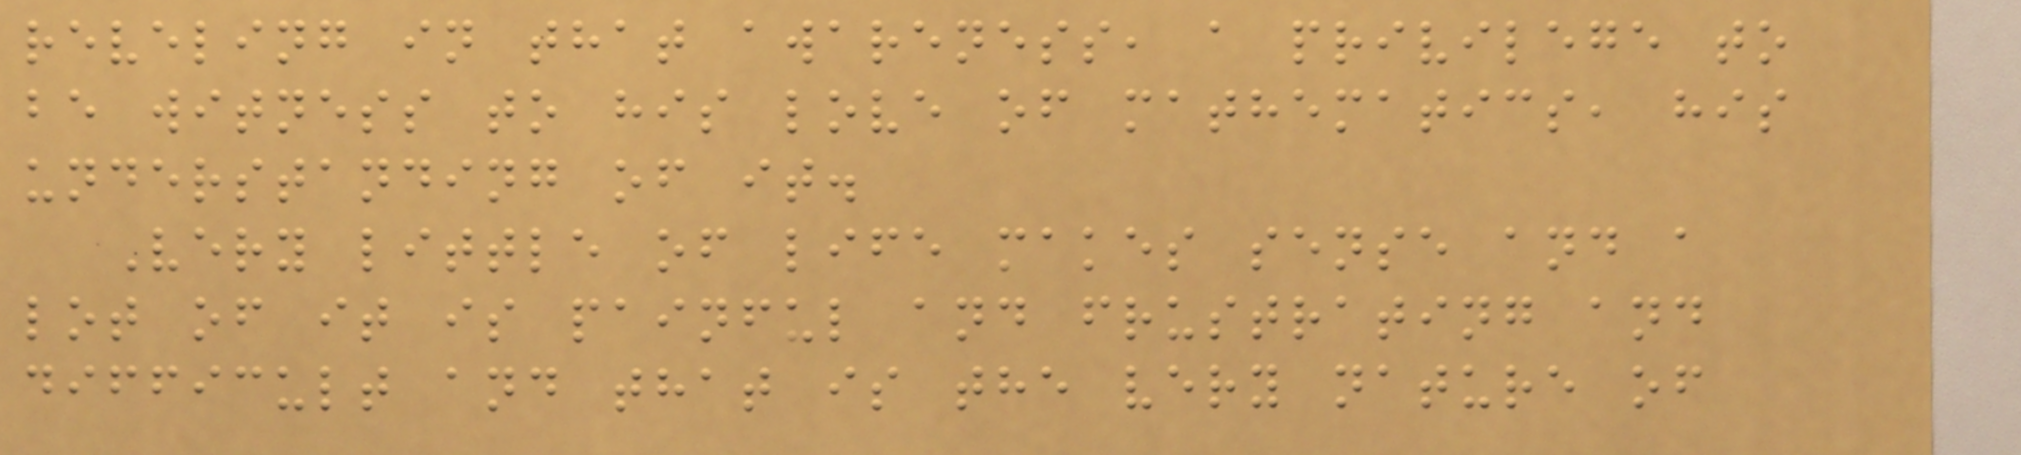reveling in that awareness, a privilege to
be witness to his love of mathematics, his
understanding of it.
Very little of life makes sense and a
lot of it is painful and frustrating and
difficult and that is the very nature of
